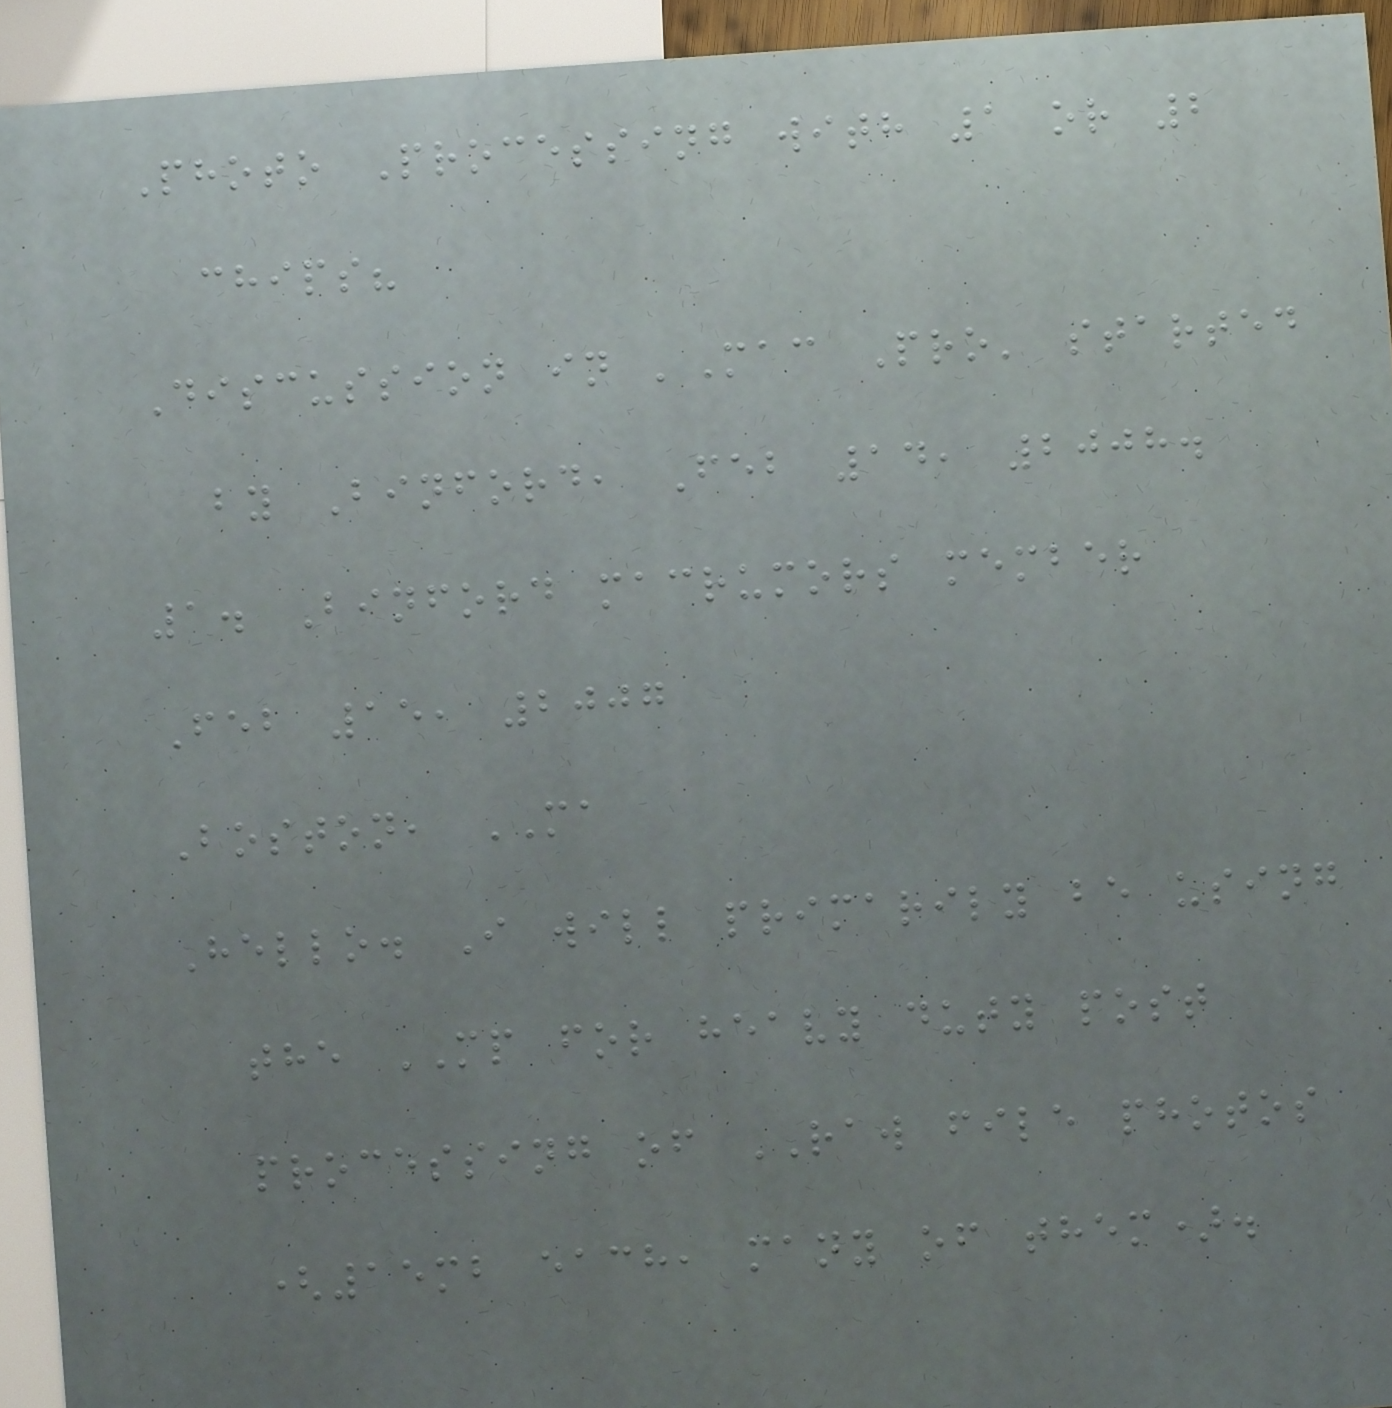Photo Processing with 1 or 2
chips?
Discussion in 'Mac Pro' started
by Binford, Feb 14, 2008.
1. Binford macrumors member
Feb 15, 2007
Boston, MA
Hello. I will primarily be using
the MP for heavy duty post
processing of RAW file photos
(15mb each, many of them).
